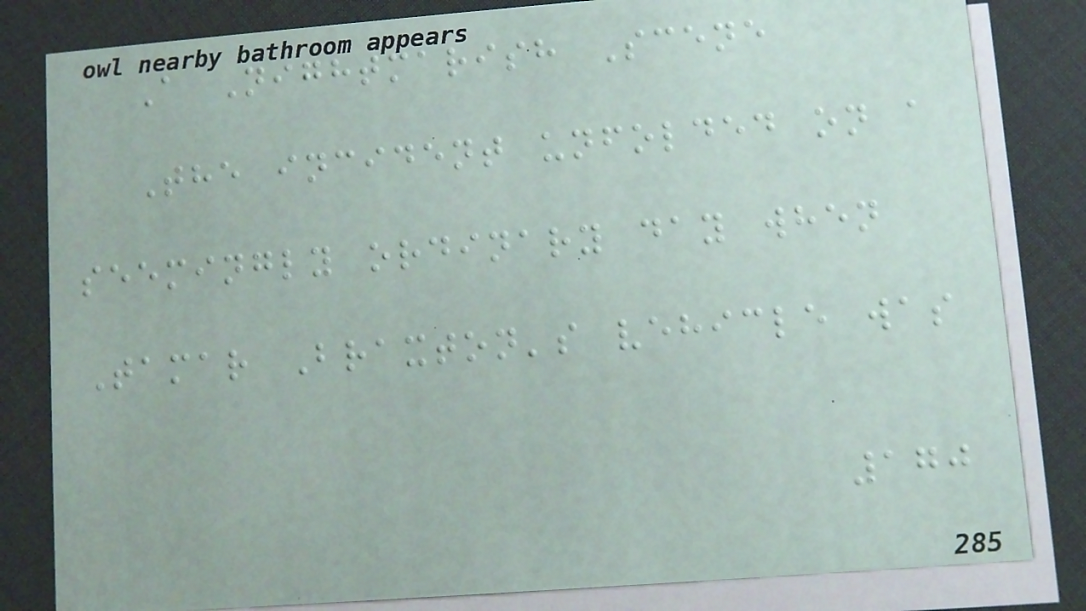A Nightmarish Scene
The incident unfolded on a
seemingly ordinary day when
Tamar Braxton's vehicle was
170
